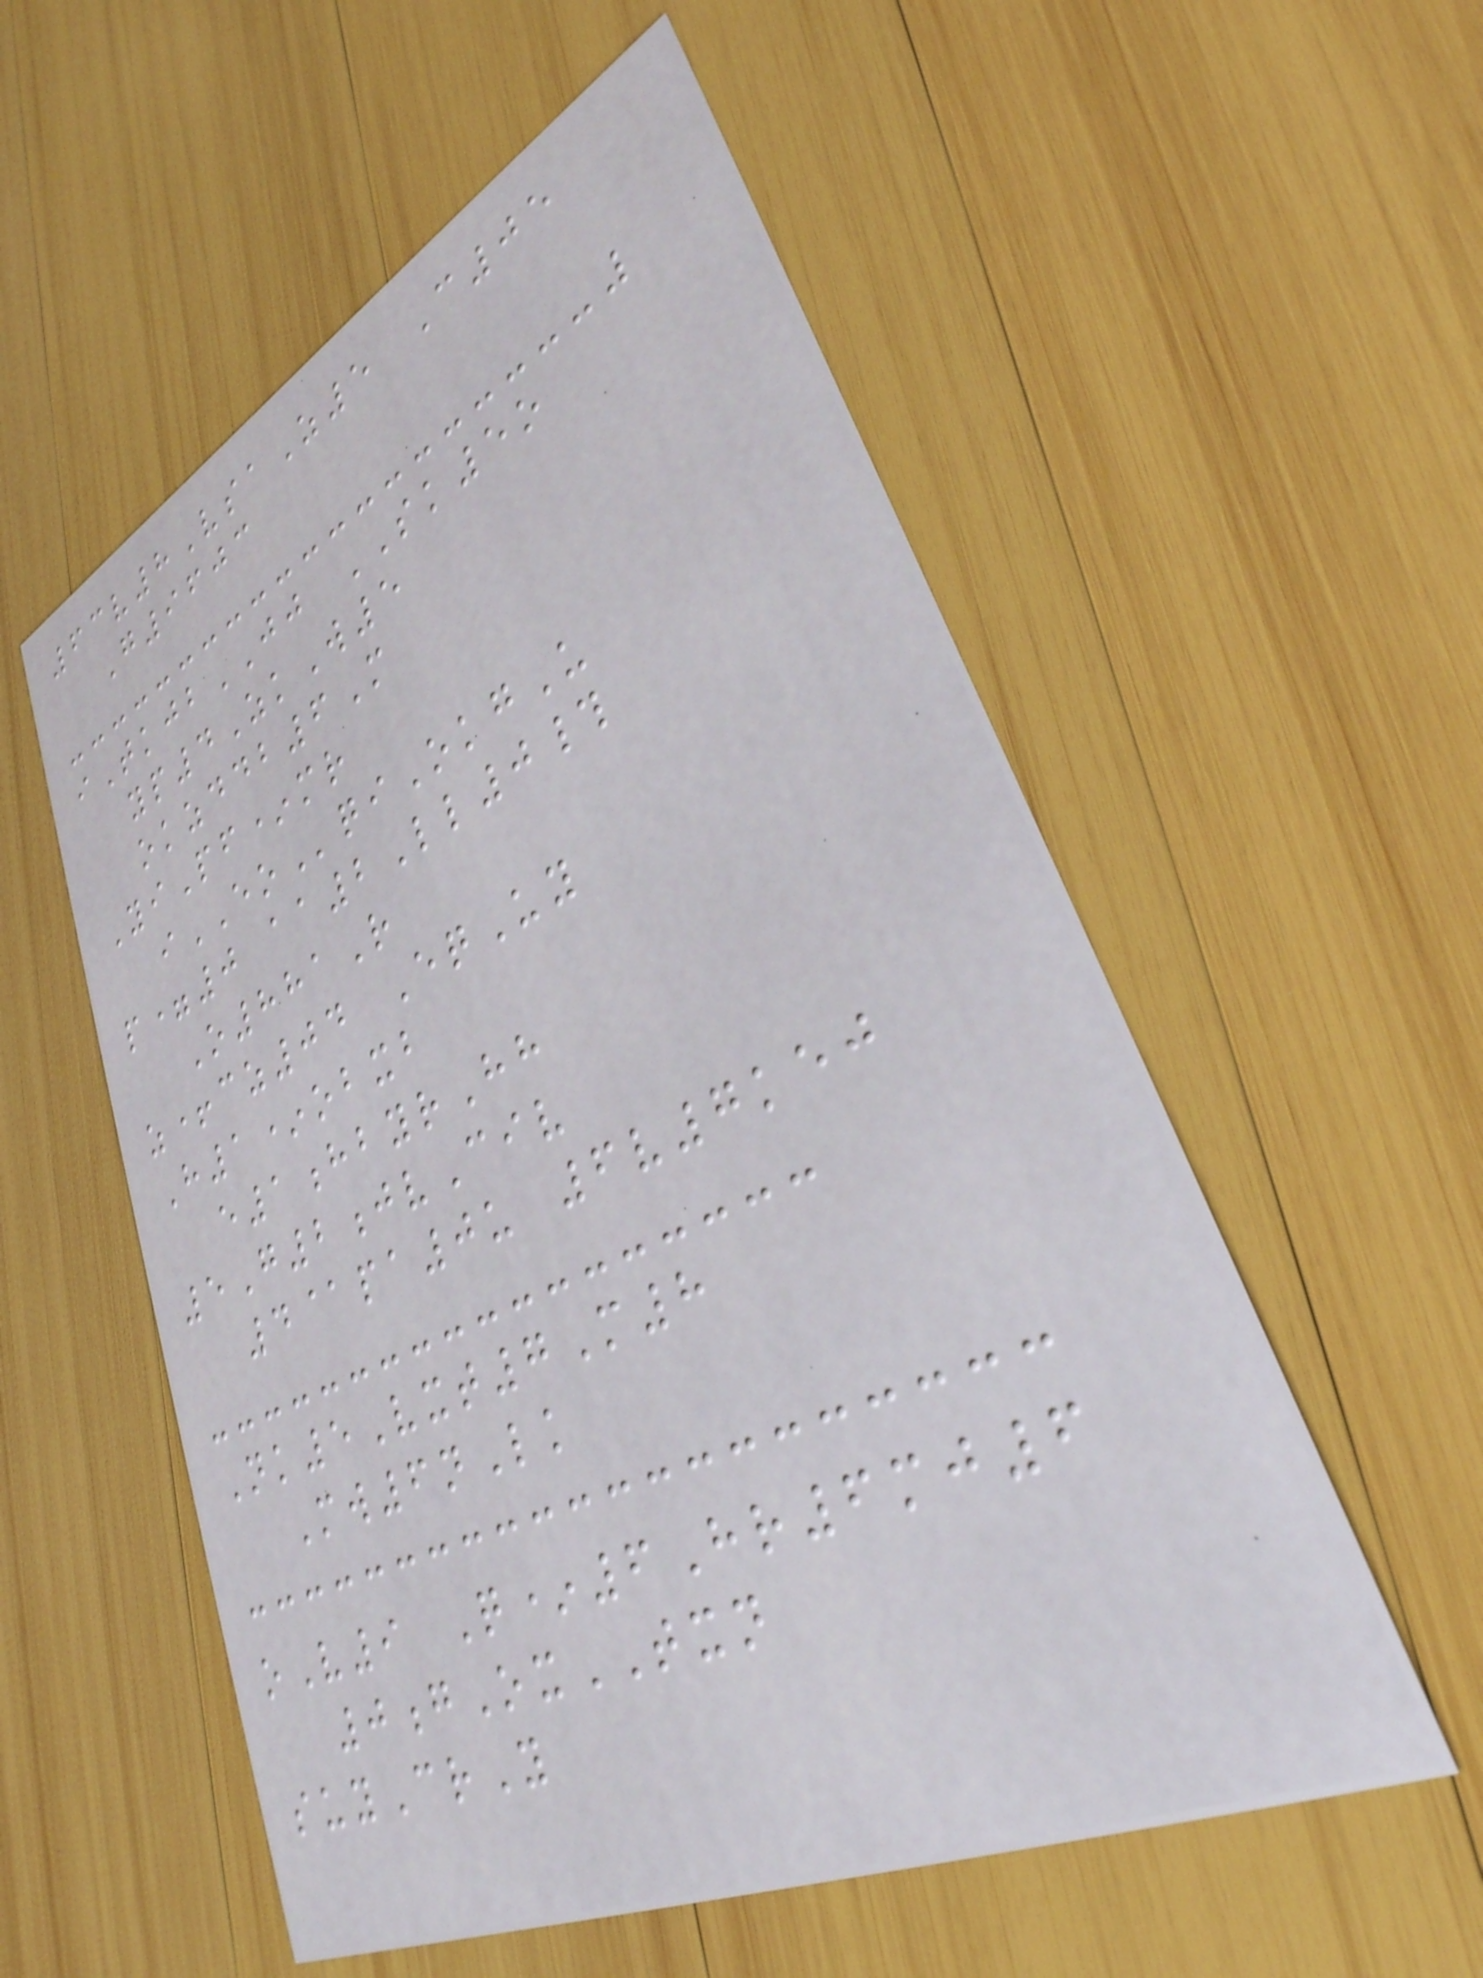63v8VsaZ5 C05
G9603
iTkjbJJ SK5o
yp4ZkW5
okzddb6M
YiPf*mr
iEOqiOkgU
p=0 aa2Ll0#
O881R
z+cz04 EqUy
H1*obxb
e1hbyrHh
5G2jvCiv
4@pa0u 6v7kej
Nk5Vxt7M8
Mw6nLk
oV9 Q*6Hr6mj6
0gOxTXN
suyCrY
